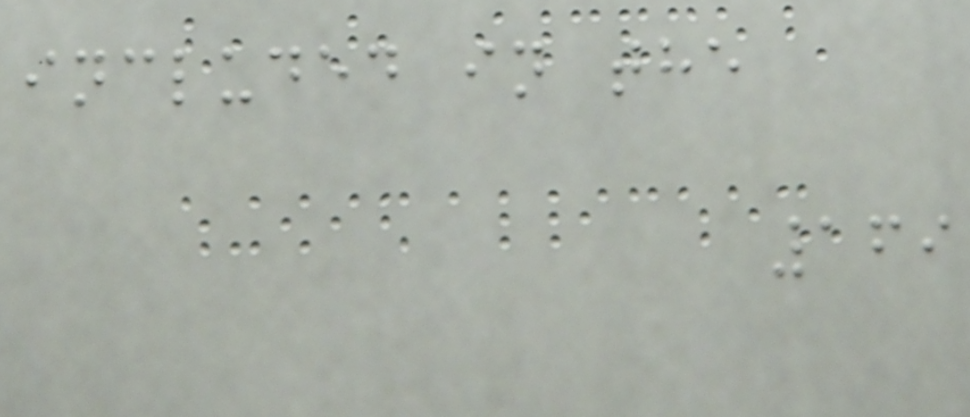included in the
169
